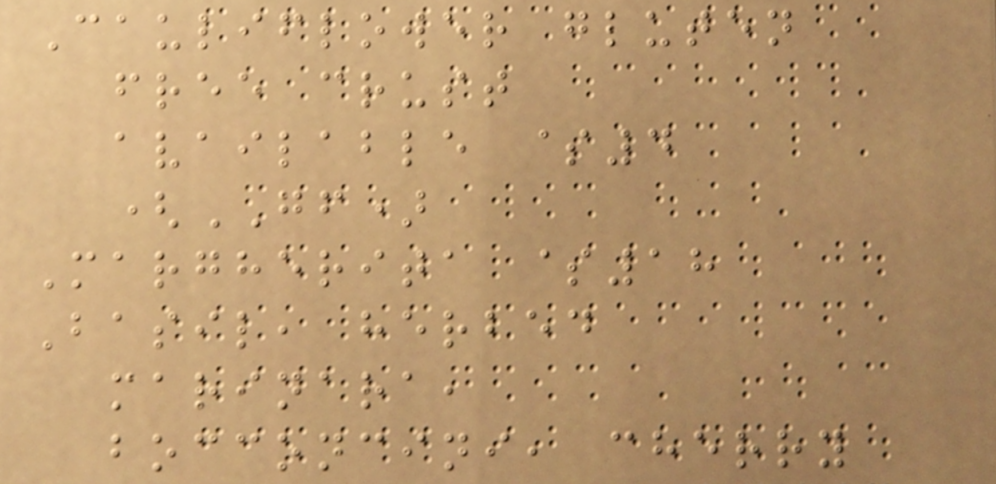Cauliflower gluten
free crust
available $4
(GF)
Margherita $18
Basil, herbed
marinara,
bocconcini, cherry
